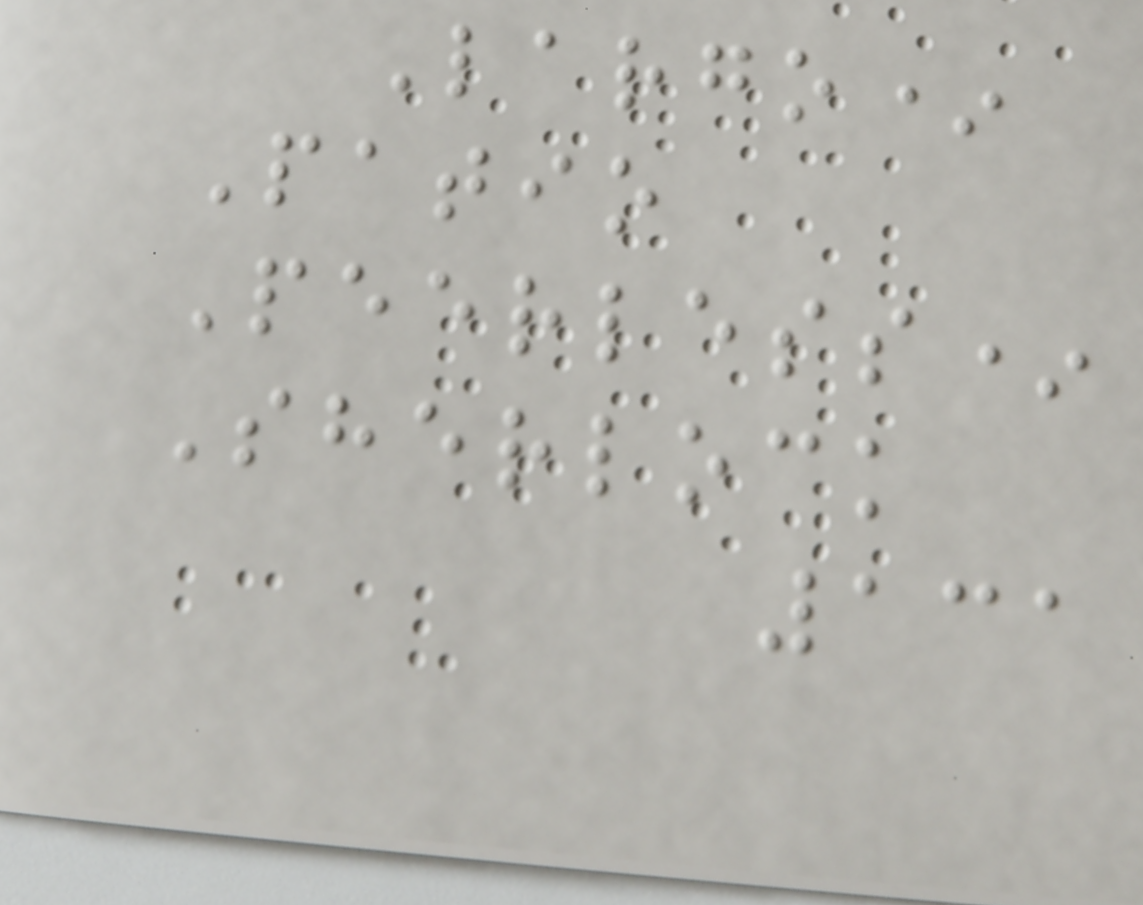Largo*
Patio
Peerless*
Sherlock
131
